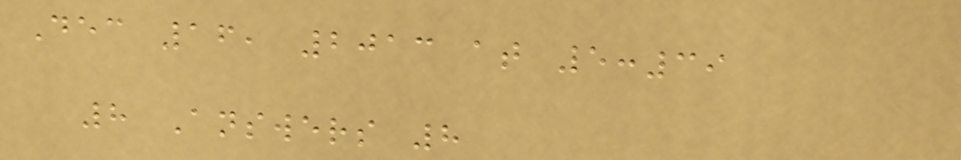Dec 16, 2013 at 5:39
8 Answers 8
